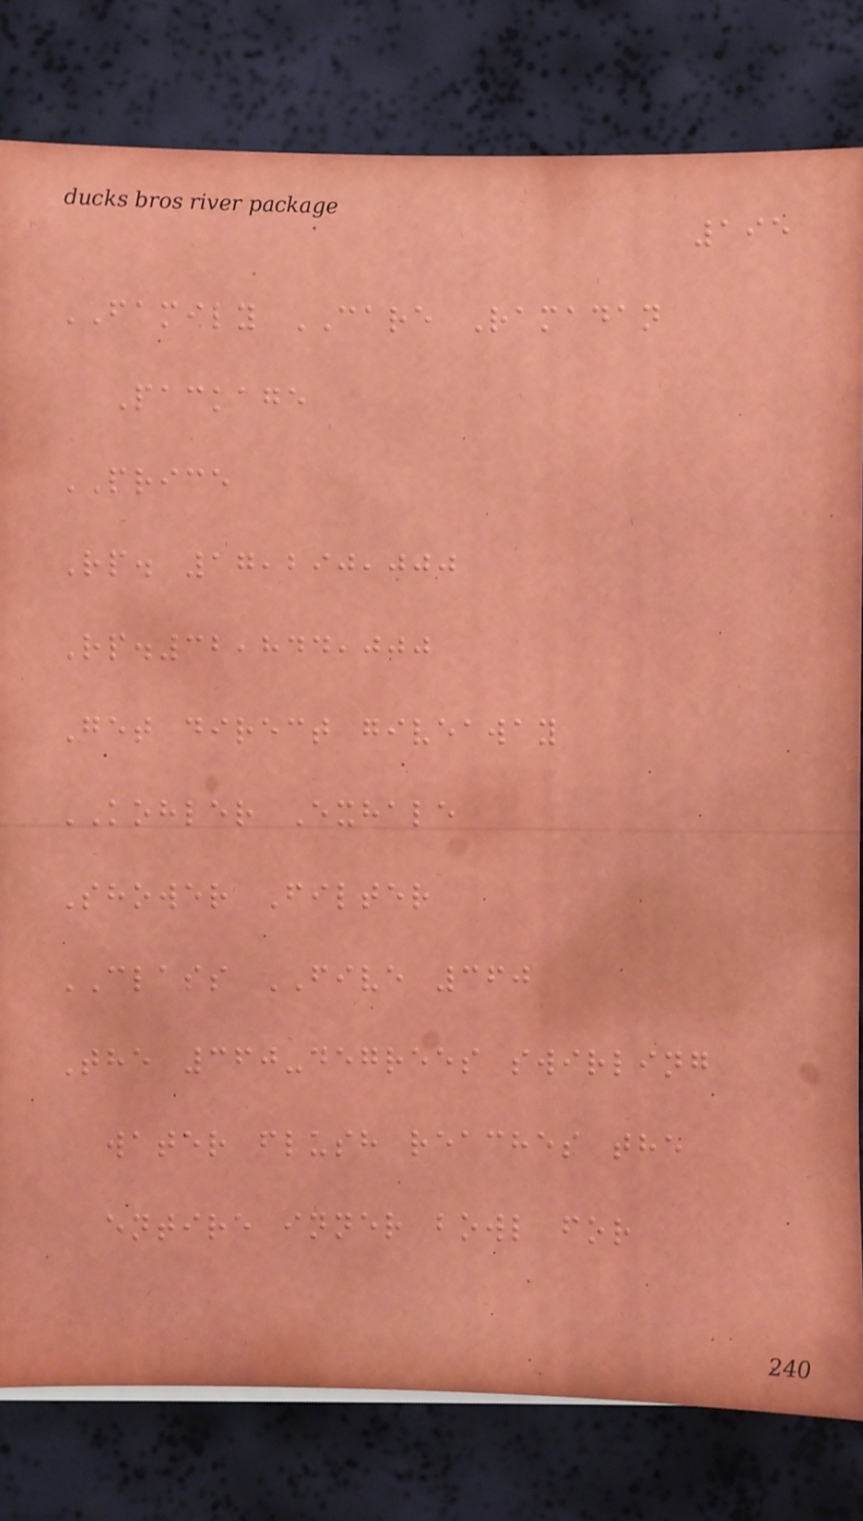195
FAMILY CARE Ramadan
Package
PRICE
Rp. 17,290,000
Rp.32,844,000
Get direct giveaway
KOHLER Exhale
Shower Filter
CLASS FIVE 360
The 360-degrees swirling
water flush reaches the
entire inner bowl for
